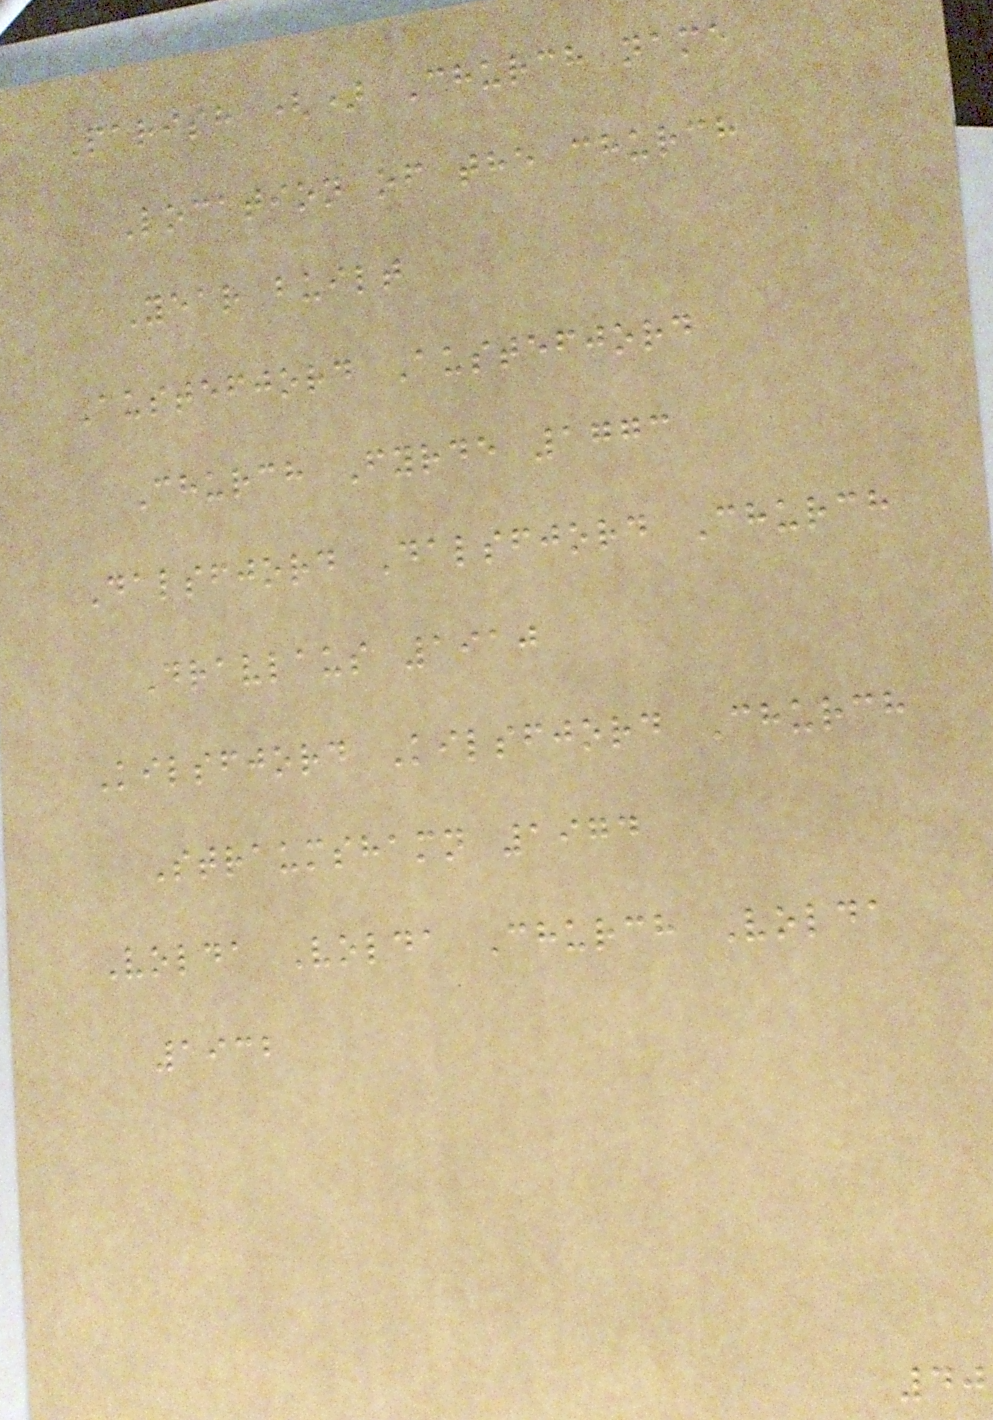Parish () Church name
Location of the church
Year built
Austefjord Austefjord
Church Fyrde 1773
Dalsfjord Dalsfjord Church
Dravlaus 1910
Kilsfjord Kilsfjord Church
Straumshamn 1974
Volda Volda Church Volda
1932
40
